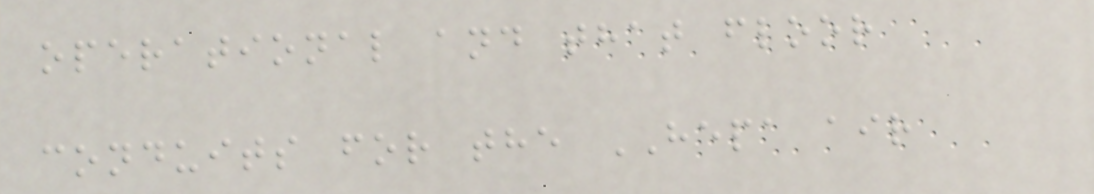operational and that floor
conduits for the HEPA air
